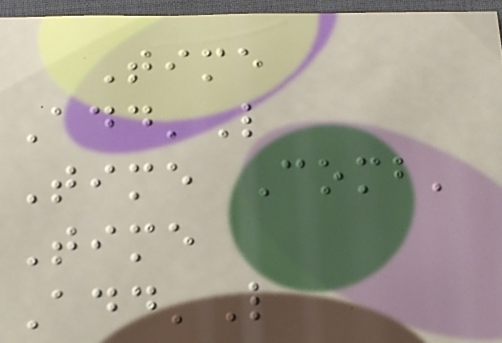Time
Add'L
Time Comb'
Time
Add'L
